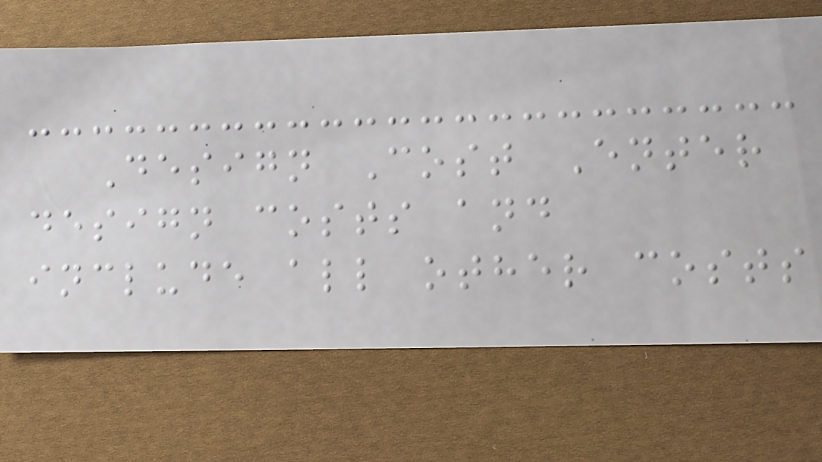Design Cost Enter
design costs and
include all other costs
